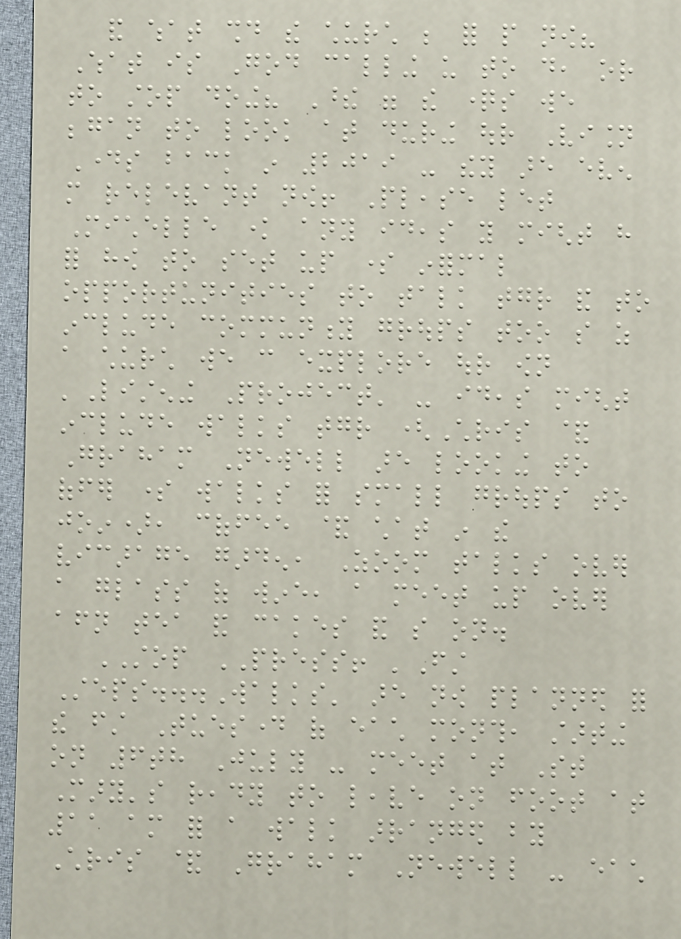and what should the church be for people now?
What is God calling us to do, or
to stop doing? These were the questions we
began to look at during our Vision
Days back in 2019 - they are even
more relevant now! Please let
Michelle know any ideas you might have
for how to set up some informal
opportunities to talk together and to
include community groups too so as
a church we can explore our own
'Listening Project' - ideas might
include walks together (Chris &
Graham Newell are looking to
offer some walks for small groups to
join), coffee & chat in the
vicarage garden, Zoom talks over
a glass of wine, a meet up over
afternoon tea and cakes and so on.
STOP PRESS! 'First
Steps...Walks' are now planned for
the first Tuesday of each month, starting
on 6th July - meet at St
Mary's ready to leave on foot at
11 am for a walk arranged by
Chris & Graham Newell - each
